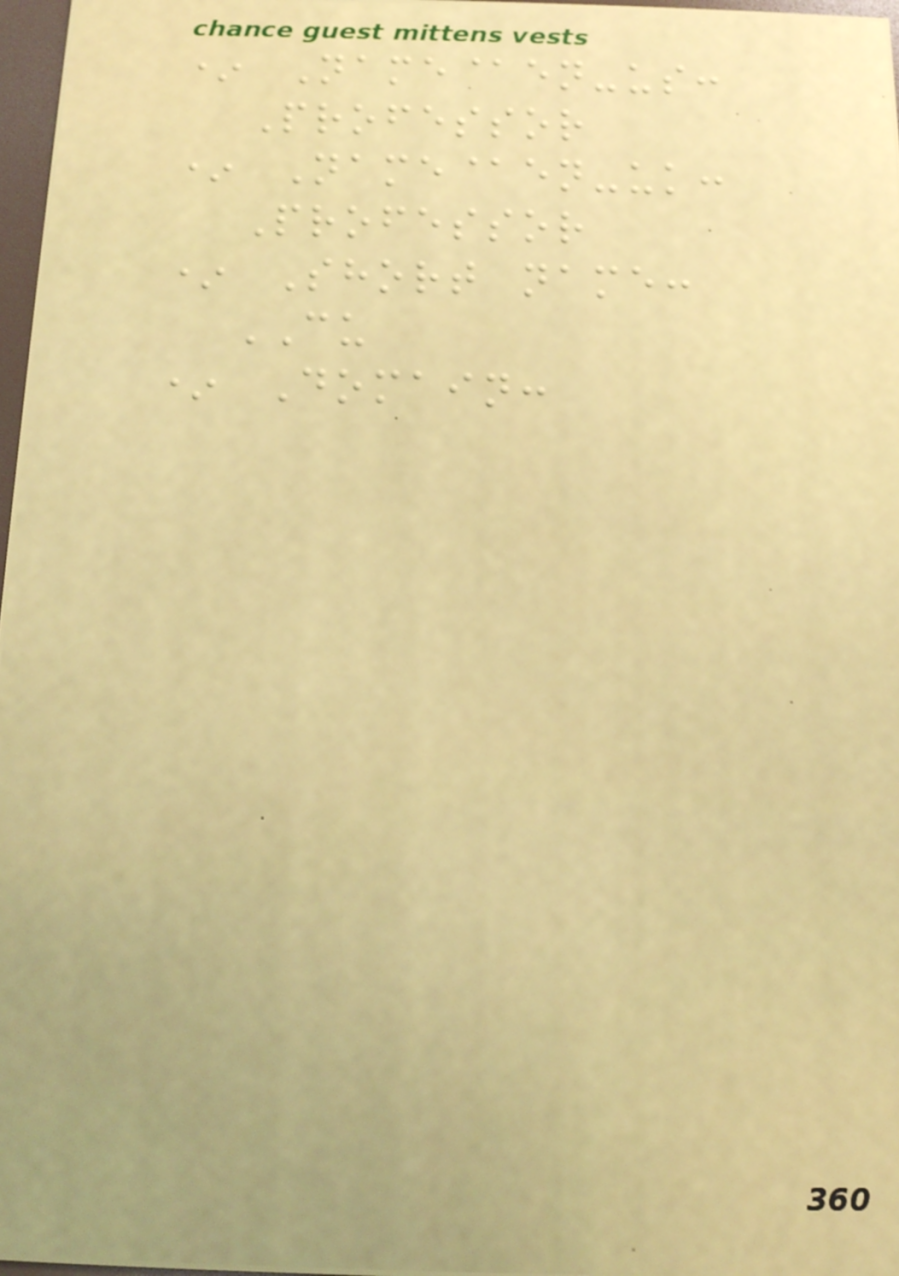* Name@en-us:
Professor
* Name@en-uk:
Professor
* Short name:
CU
* Domain:
